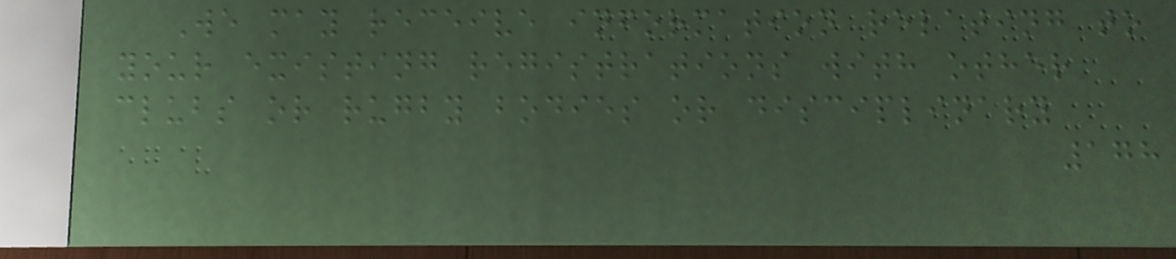We may receive information relating to
your existing registrations with other
clubs or rugby bodies or disciplinary
178
